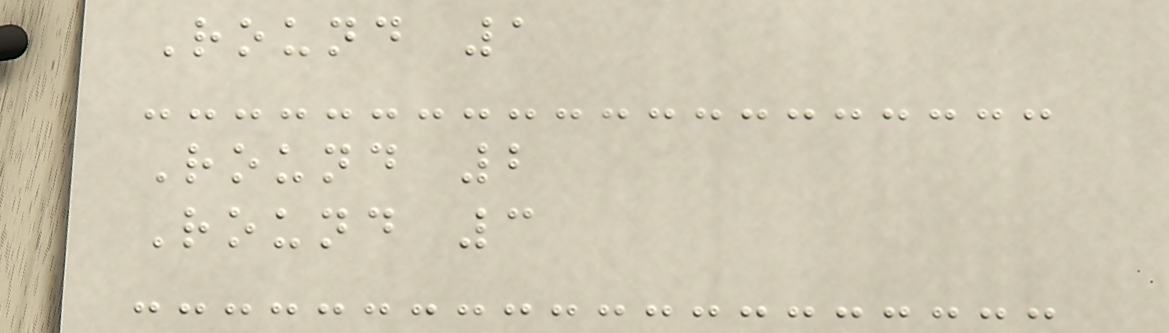Round 1
Round 2
Round 3
